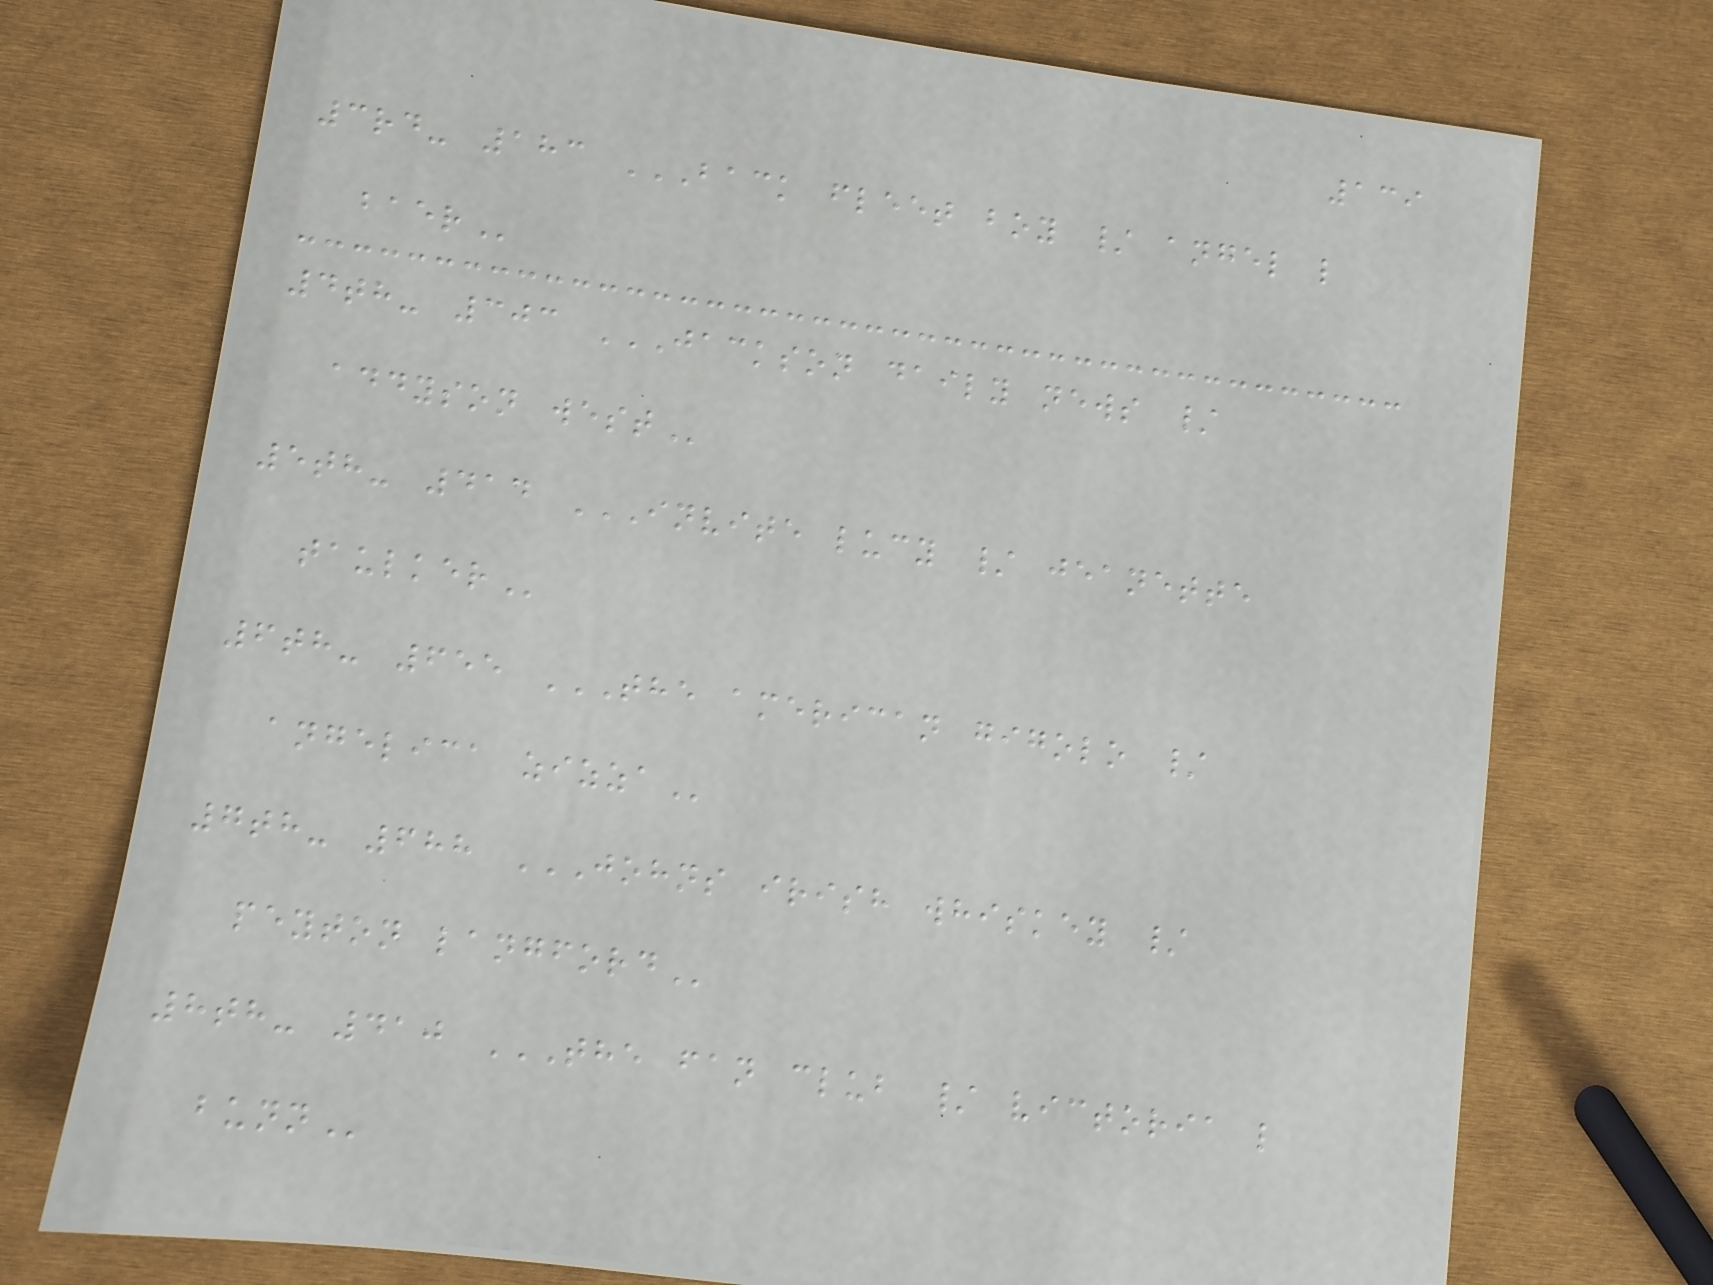139
3rd- 183 BACK FLEET BOY / ANGEL L
BAER
4th- 303 JACKSON DAILY NEWS /
ADDYSON WEST
5th- 414 INVITE LUCY / JEANETTE
TAULKER
6th- 655 THE AMERICAN GIGOLO /
ANGELICA ZIZZA
7th- 688 JOHNS IRISH WHISKEY /
PEYTON LANGFORD
8th- 410 THE FAN CLUB / VICTORIA L
BUNN
